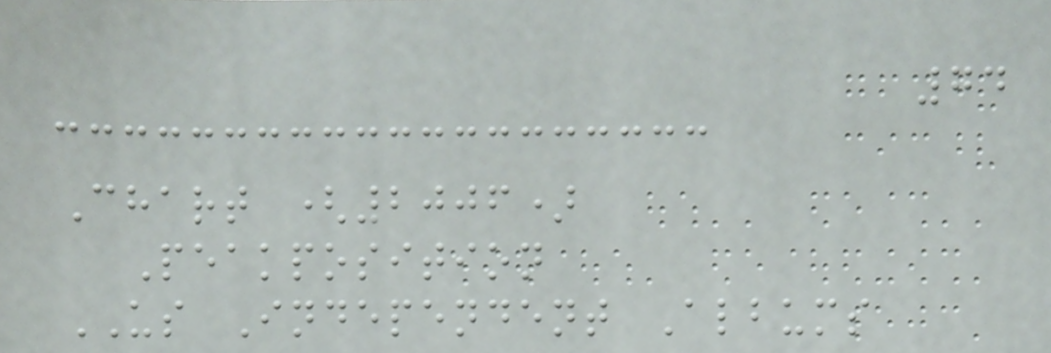74
Chart (2006)
Peakposition
US Independent Albums
